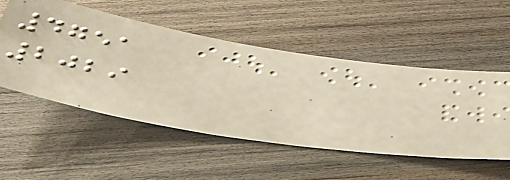4751
2029
